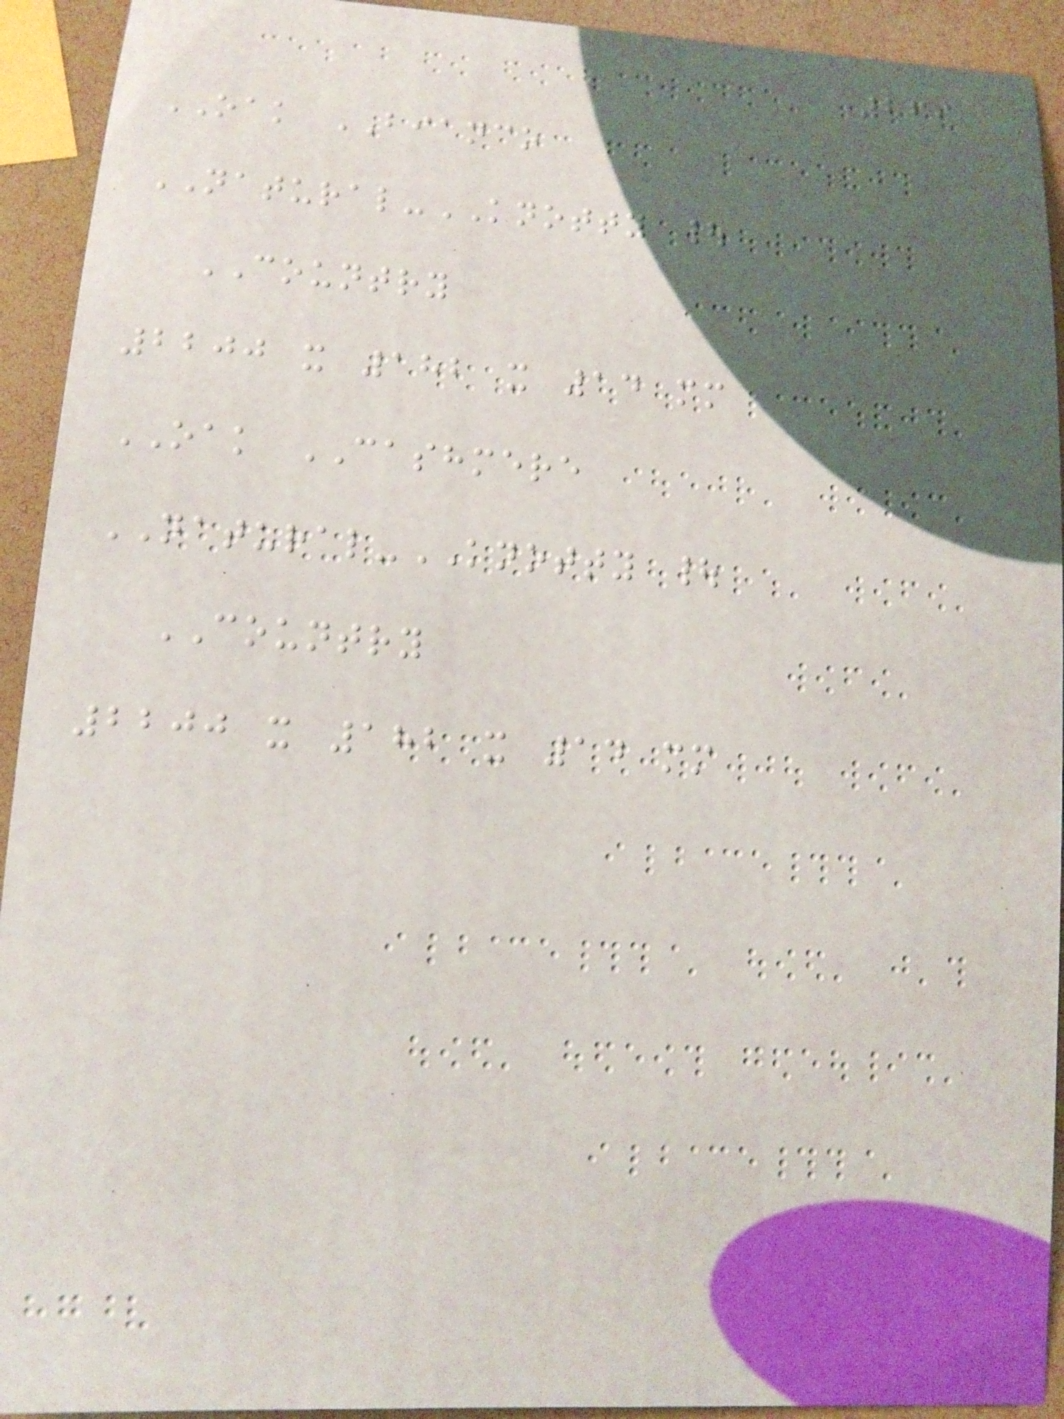269
OAK BIANCO
NATURAL-KNOTTY |
COUNTRY
2200 x 182 x 14 mm
OAK CASHMERE
NATURAL-KNOTTY |
COUNTRY
2200 x 182 x 14 mm
